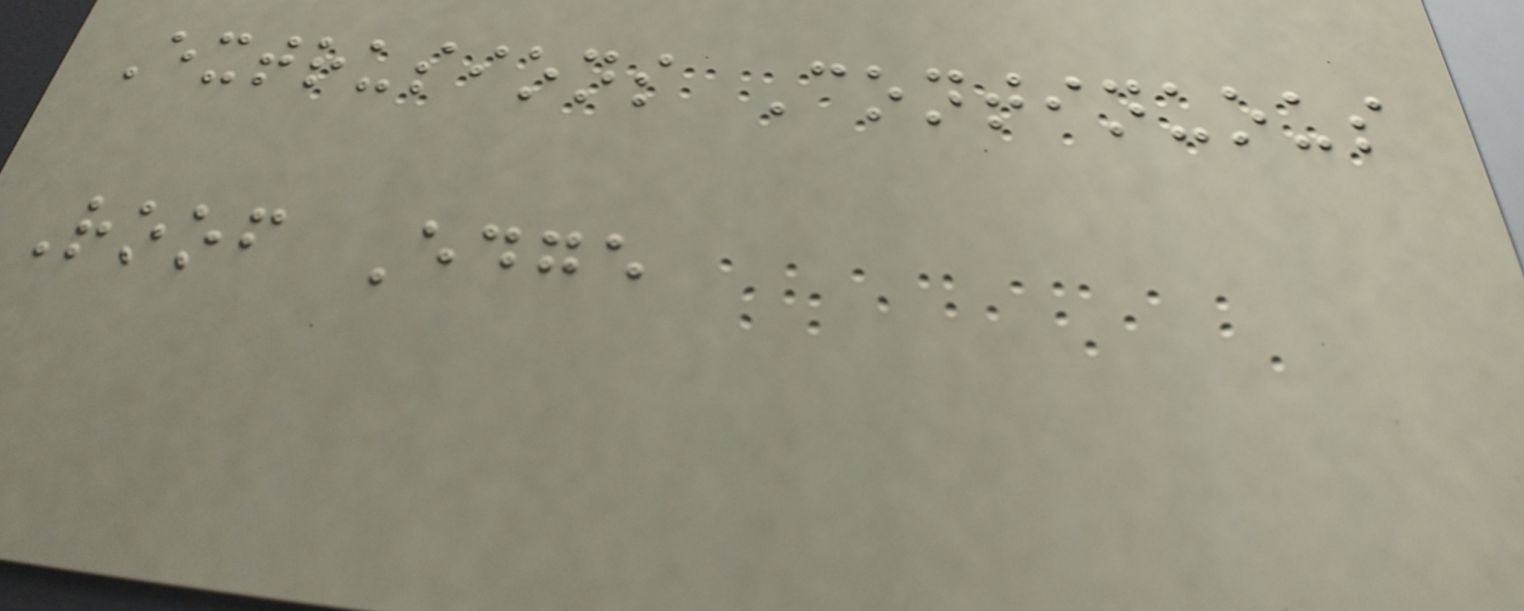Extrusions Continuous
Roof Edge
